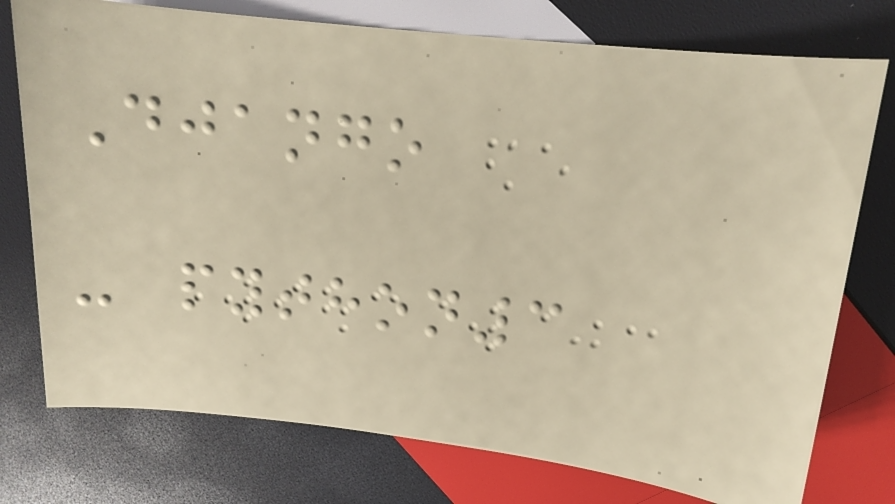Django
- python3
